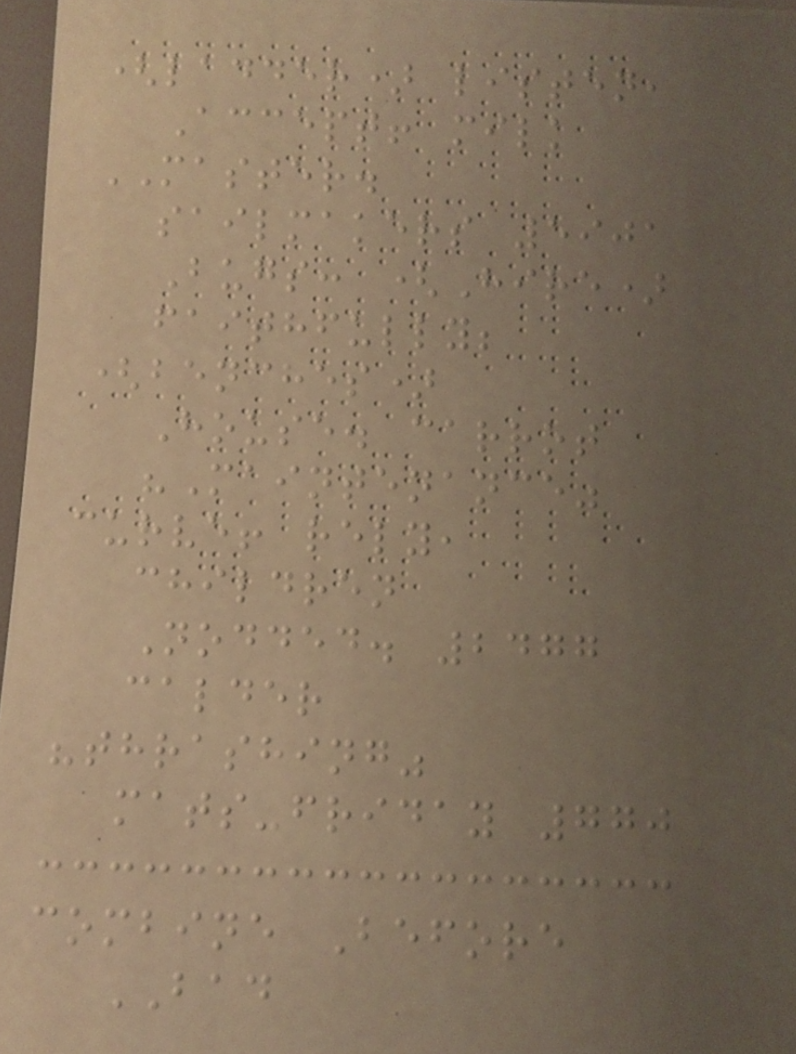(ladder) listen,
Accept! milk
MASTER.
sailmakers 5901
Bugs: (Hire)
faithfully;
(benches)
House. carrot
"Maintenance"
curve! rely,
children
Nodded. 2477
calder
"thrashing"
mats-friday 770
combine Before
BAD
